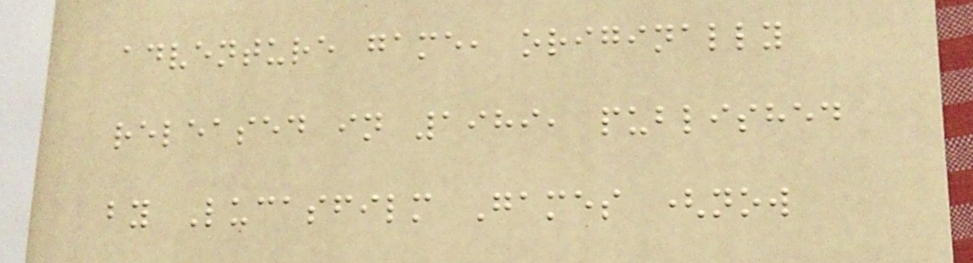adventure game, originally
released in 1989, published
by Lucasfilm Games (now
